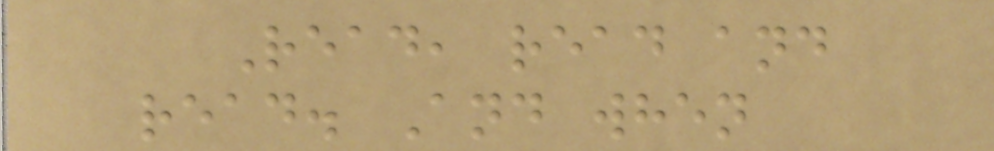Read, read and
read. And when
